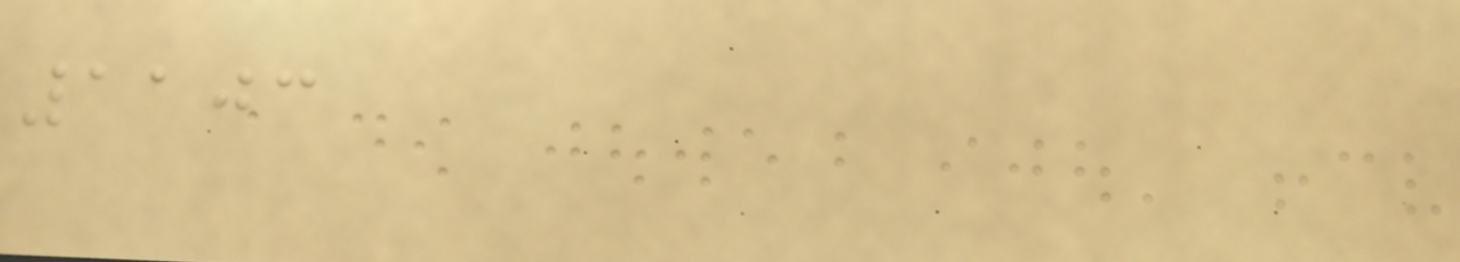1103
